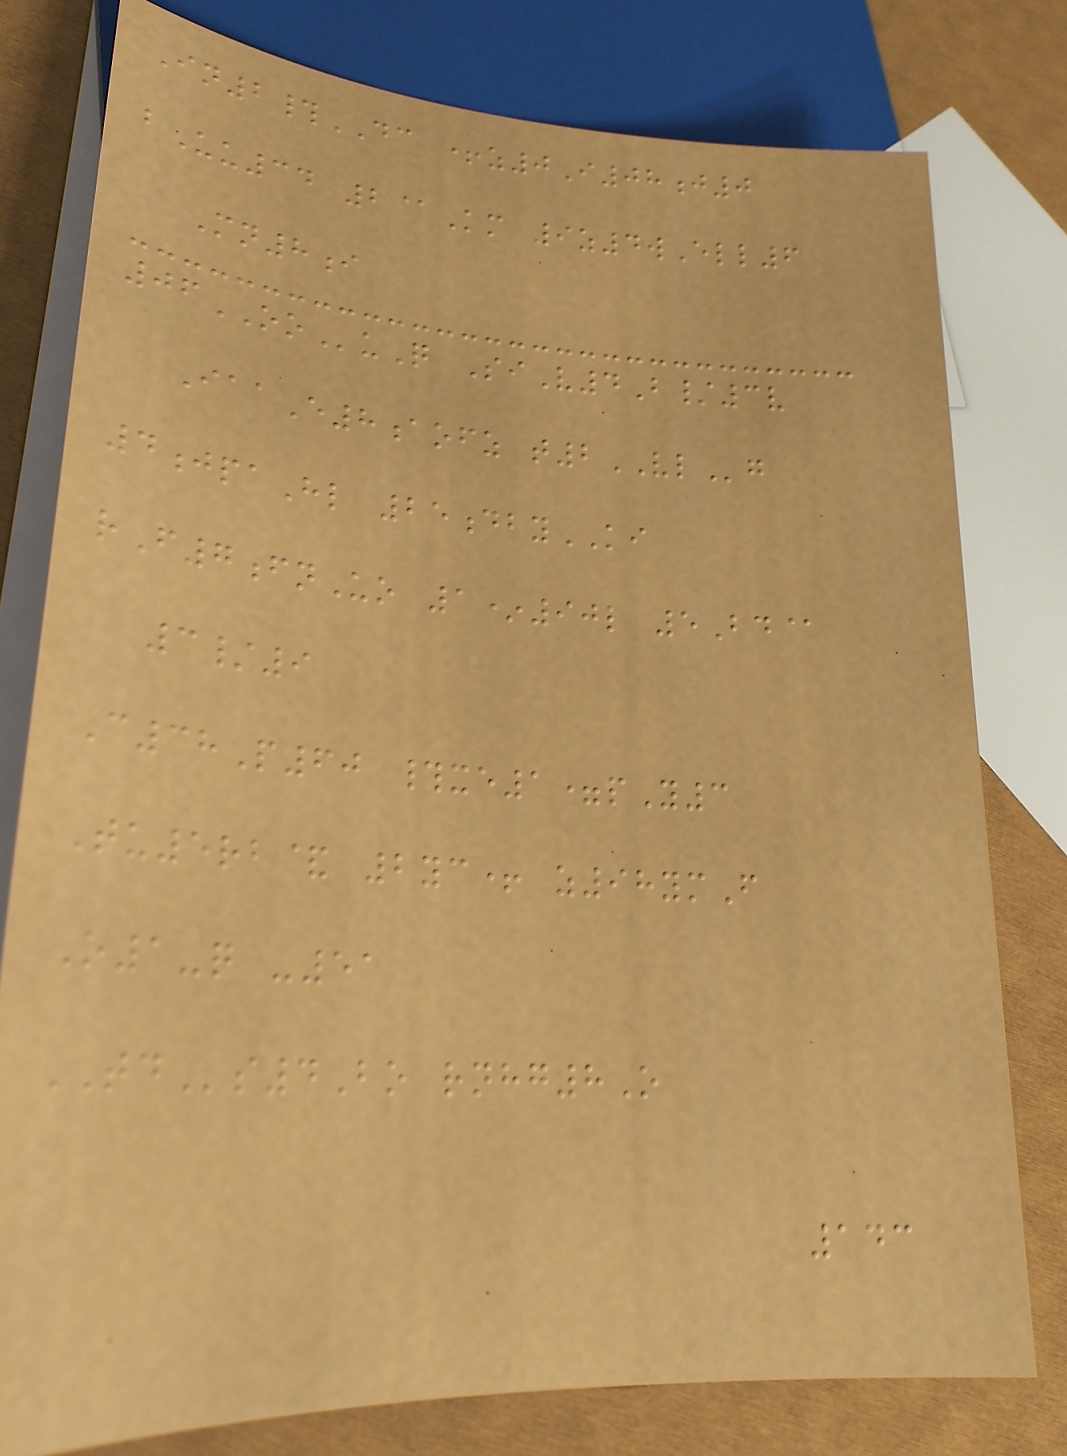In2#DC +z0I08j0
bUu34 2@Km 9z4wEll6
Mn8i
06OOuQ SiV4B/3v
IaaE8aofz t2VLg
4jpaHl 25dbyKI
rF7fnUo 1*90l 5Bd@
3/9
C38P60 #xe1=pY3
Tu5rb& 2yc+ z98ymF
O1-q -51
TDs4Bo rnhg8O
143
